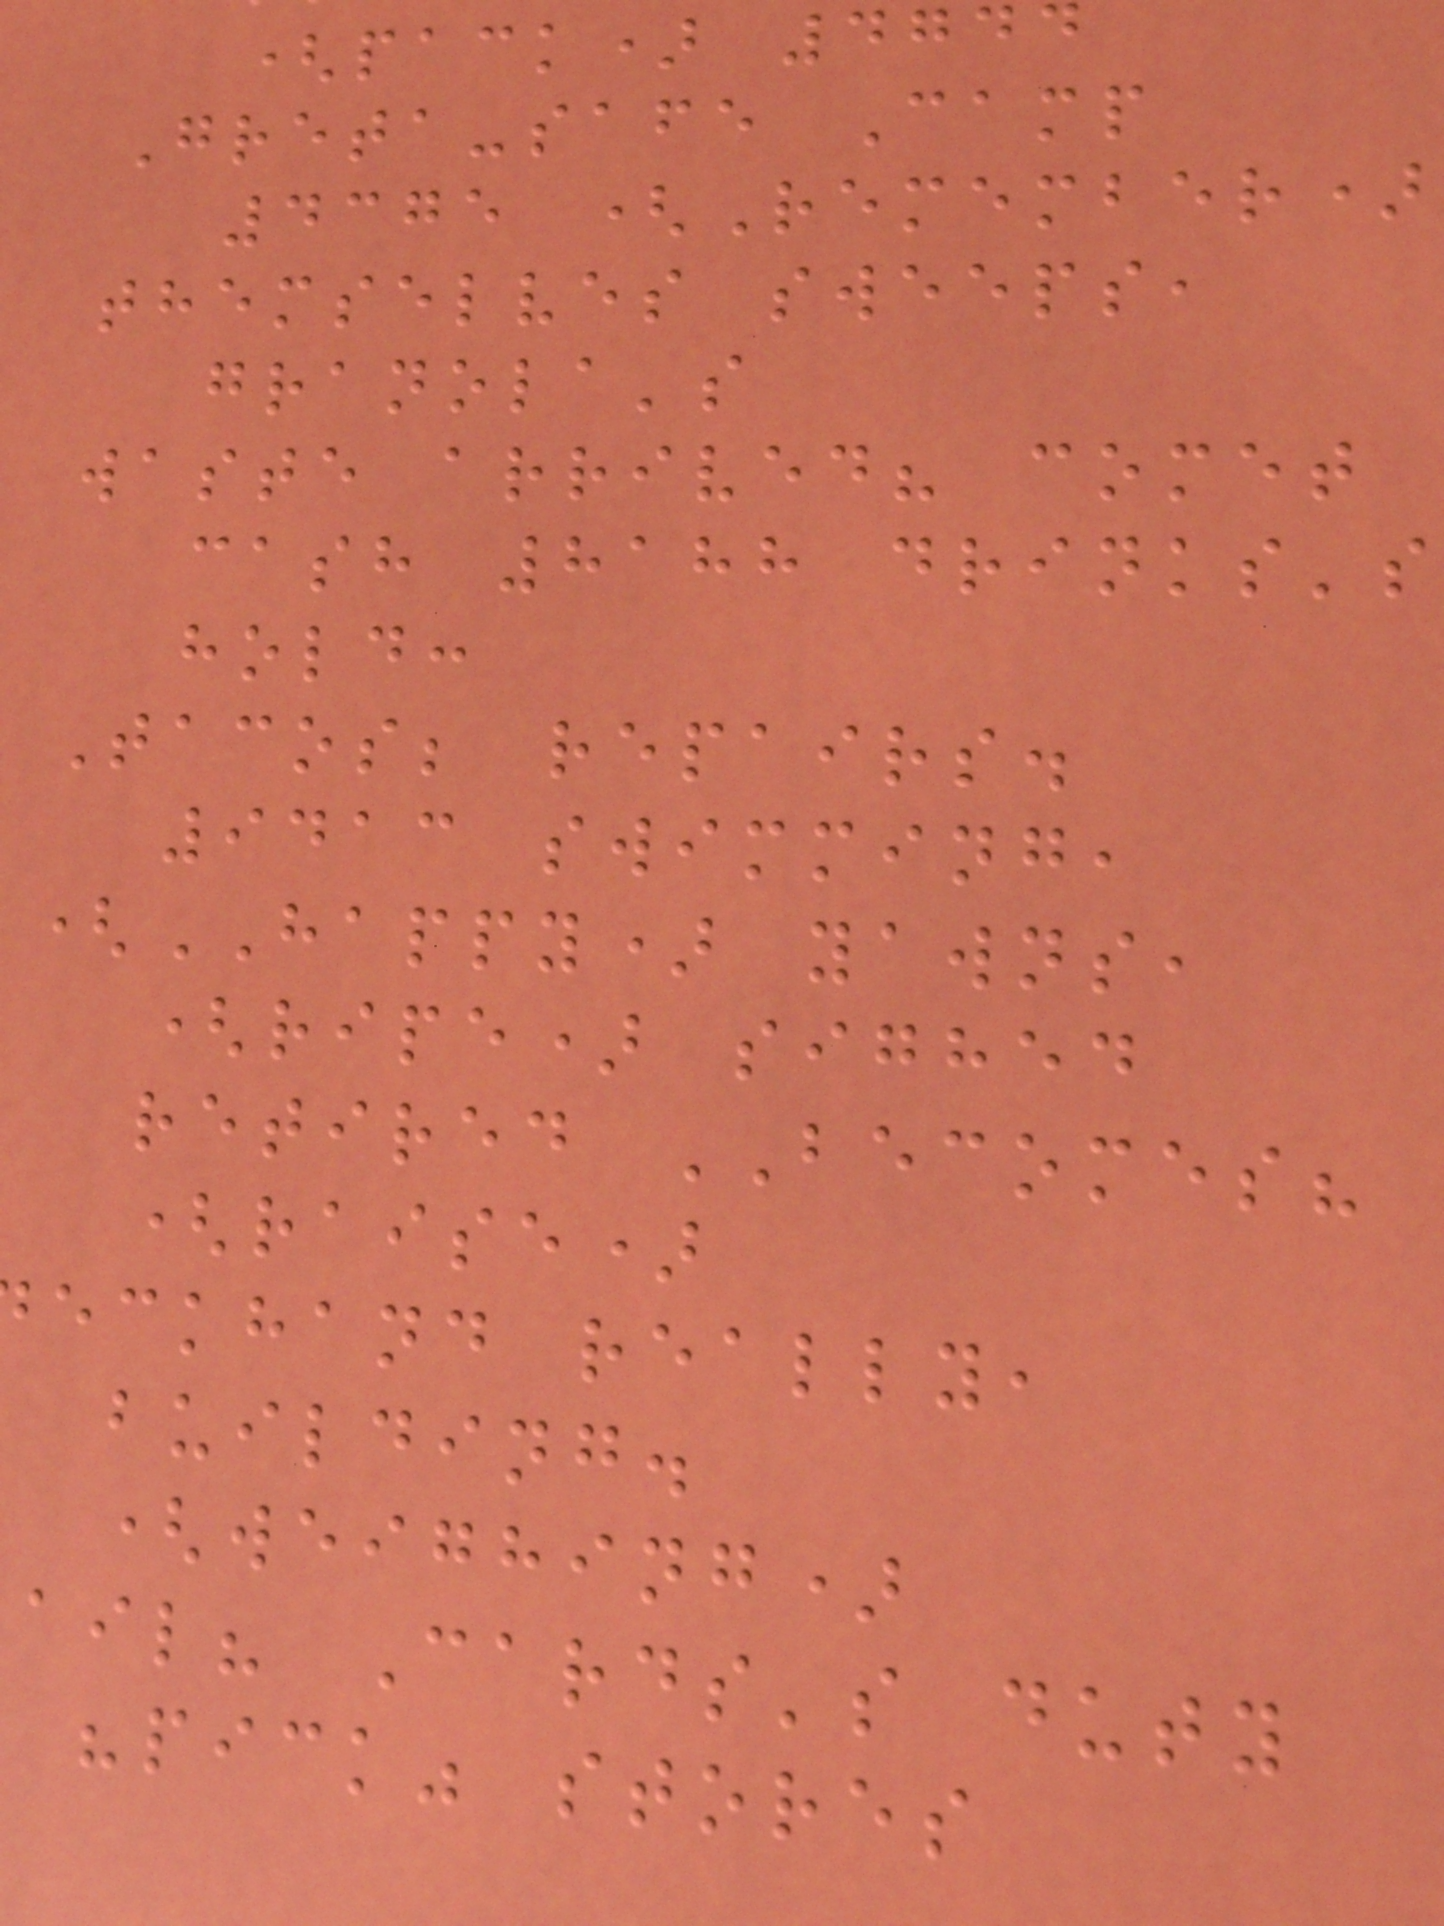(pack) 474
Greta-safe Camp
4375 (Remember)
themselves sweeps,
granola's
waste arrived? comet
cash 8188 drinks's
hold:
Tacos; repairs.
9413 swimming,
(HAPPY) yawns,
(ripe) sighed
retired BECOMES?
(raise)
eckhand really,
building.
(weighing)
ail? Cards's duty
"pick" stores
